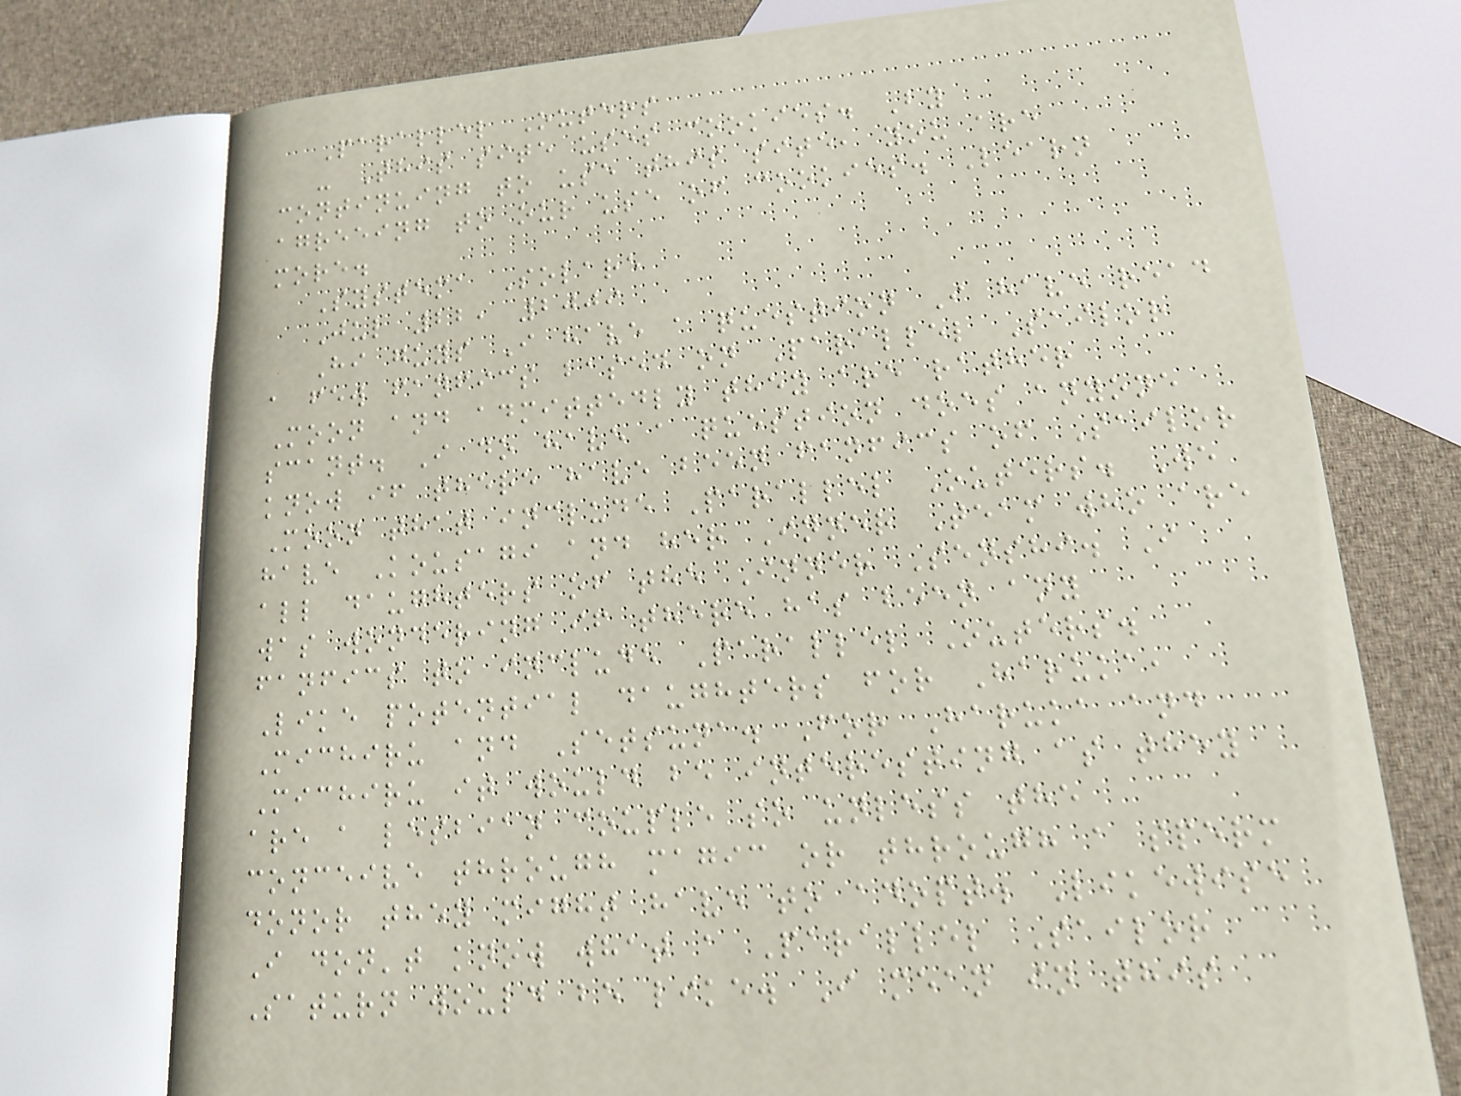Parallel Outers
- This site uses cookies. By
continuing to use this site, you are
agreeing to our use of cookies. Learn
more.
Systema Solare
Jul 22, 2009
Hi guys I have a question I have read
a few fanfics based on Parallel Sailor
Moon and admittedly they are rather
scant. I do have a question does anyone
know if there have been fanfics of Sailor
Moon that include Parallel Outers. We
have Kousagi and her Inner Team who are
all daughters of the Inner Senshi. I
was wondering if there has been any
fanfics to include Parallel Outers.
Like potential daughters for Haruka,
Michiru and Setsuna. For Haruka and
Michiru it would be interesting as they
are a lesbian couple so unless the
conceive through magic or through a sperm
donor they might have to adopt. Likewise
I don't know what a Parallel Sailor
Saturn would be like. I mean in this
